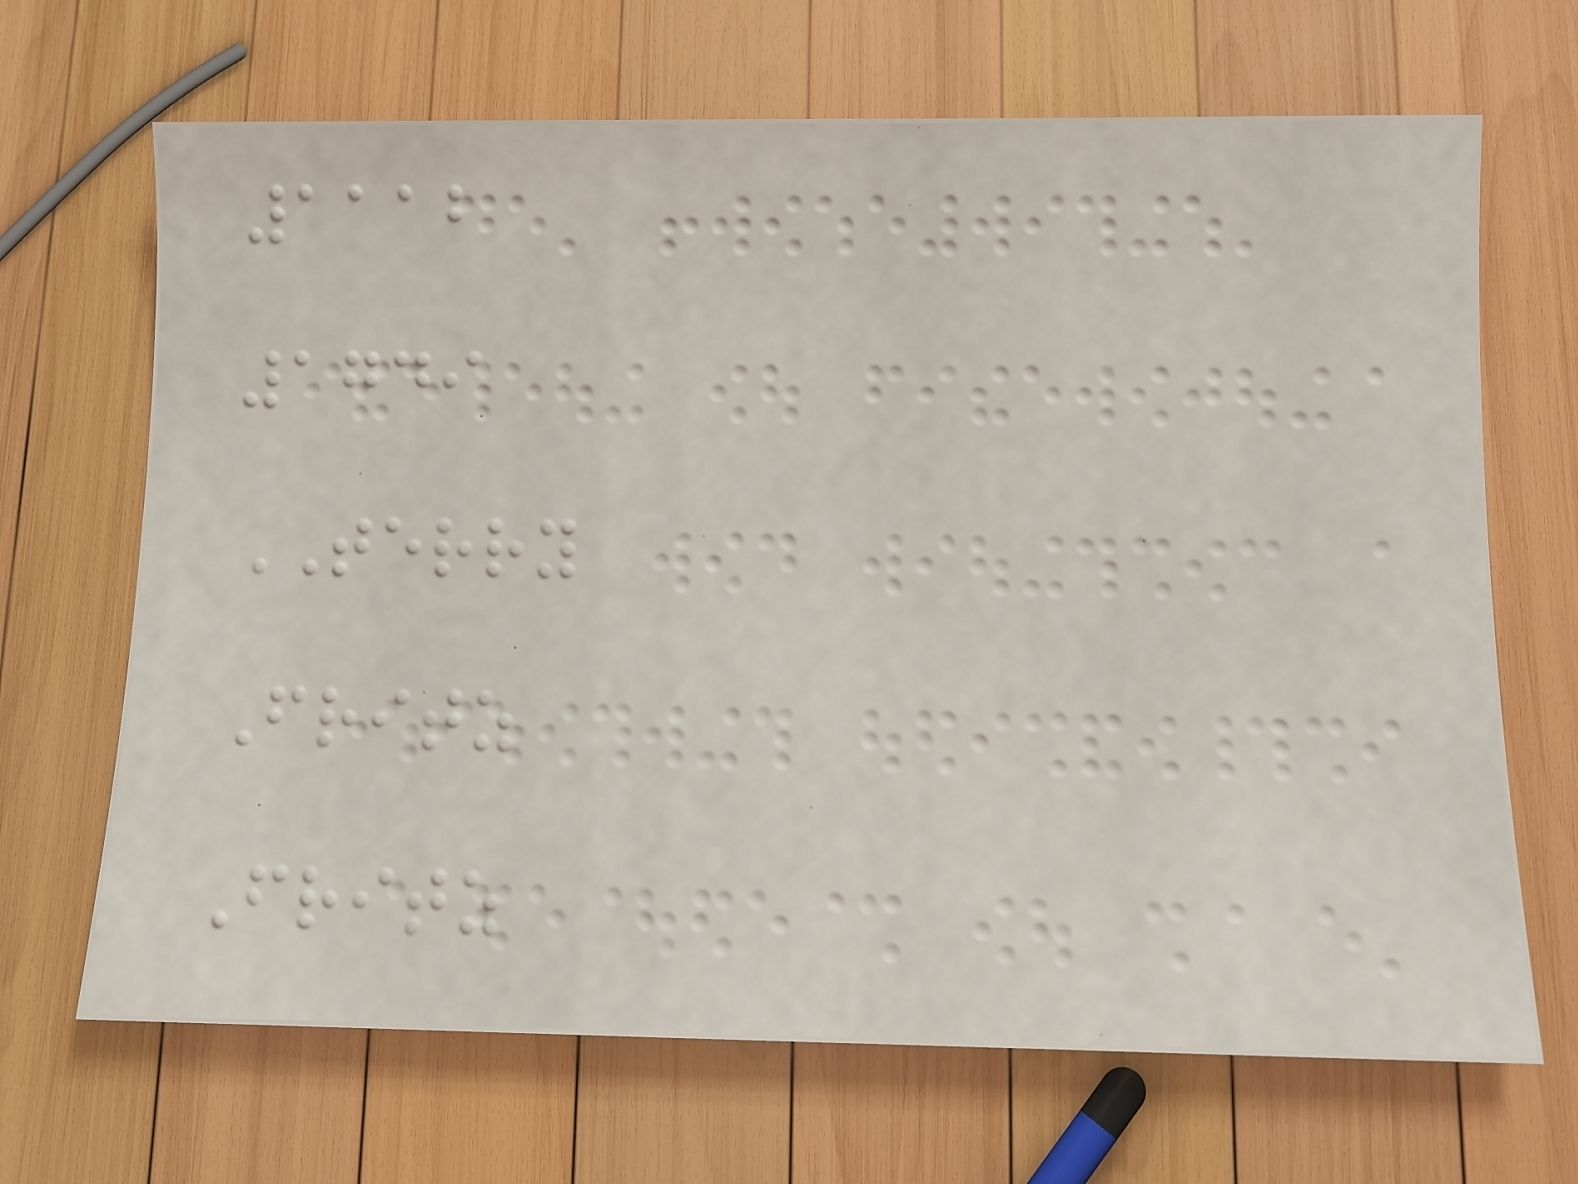1112
1749
TERRY
Fritz
Fritz
